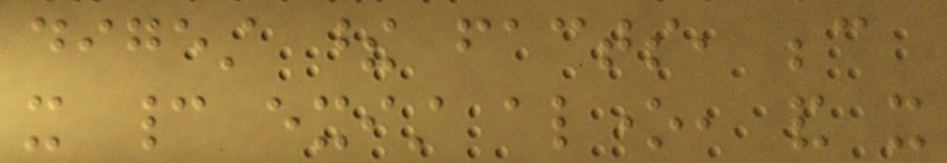digest these facts, because
it cannot exist alone, and it
